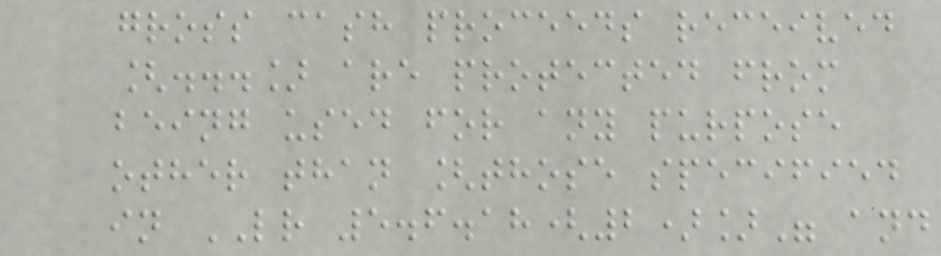gross cash proceeds received
[...] are protected from
being used for any purpose
other than [those specified
in LR 5.6.18(2)]" and
